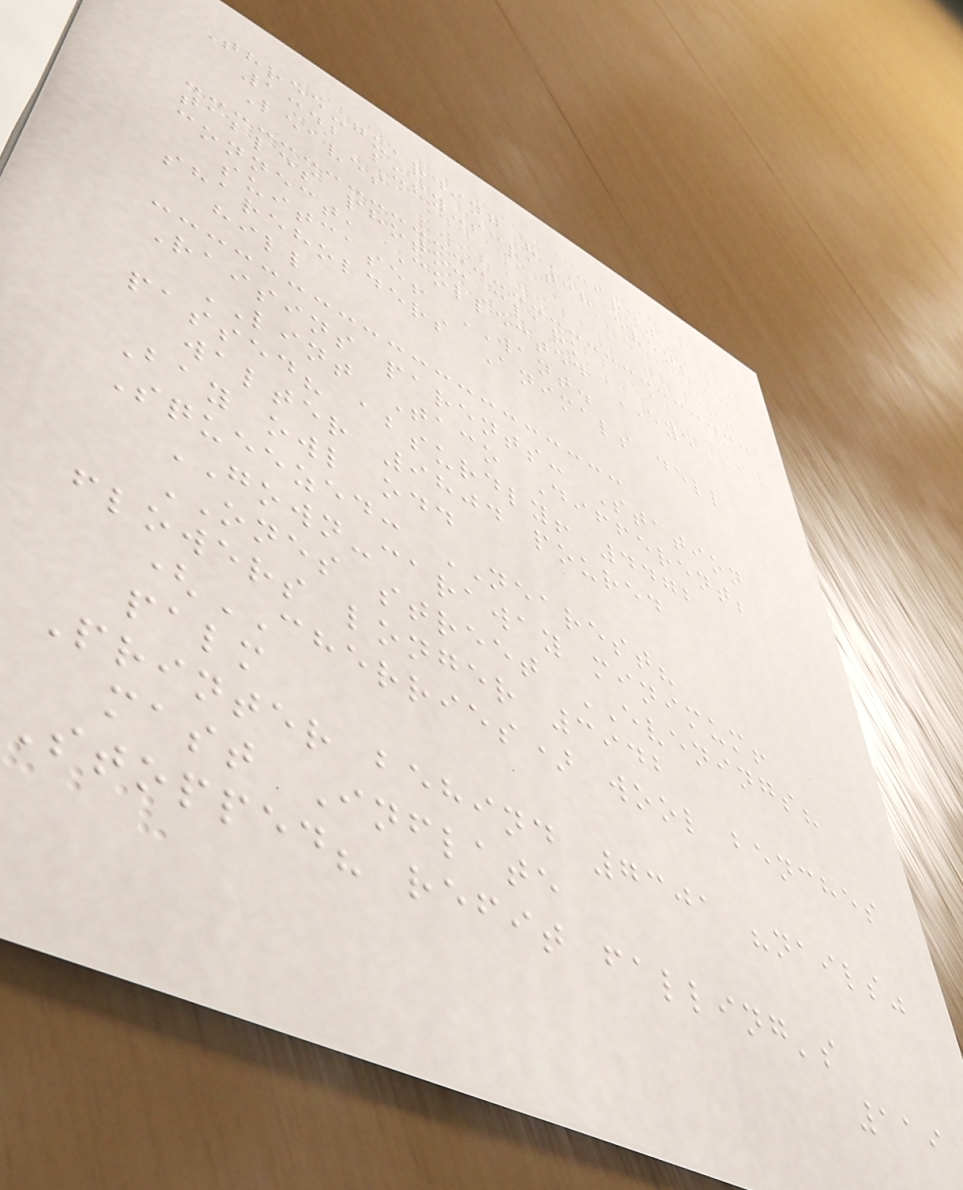Three-guarding "CARE"
1342 busy-scratch even;
Leaves
tables photo: clark
connect, Collected EYE
suitcase! WANT.
shareholders Animals dell
hill
Raisins parents: Station
LINT Taco Different;
passed? absurdly! 4472
walter 9804 poured
Bay owl odd
Squeezed: NEAREST?
GOWN-caraway minimum!
ONES street EVENINGS?
flowers longer 3942
(CHERRIES) wool benches
palm
Printer behind 7301 "nails"
mast Inflate
Stopped? refit falling's
119
